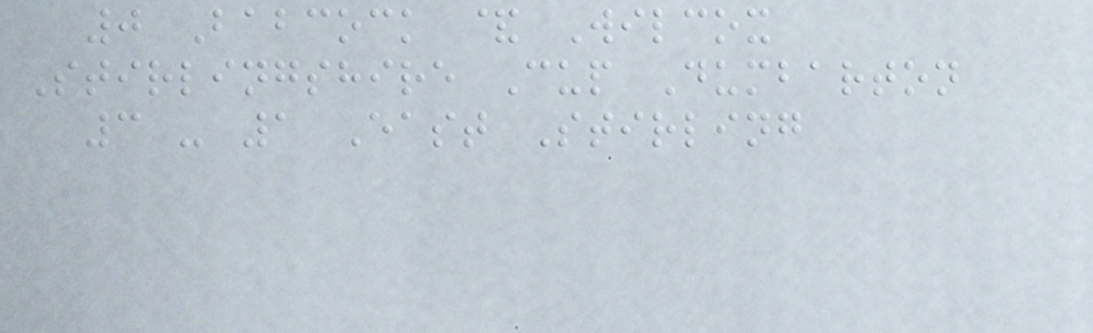0 Babcock & Wilcox
Stirlingshire Cup Dumbarton
3 - 1 East Stirling
